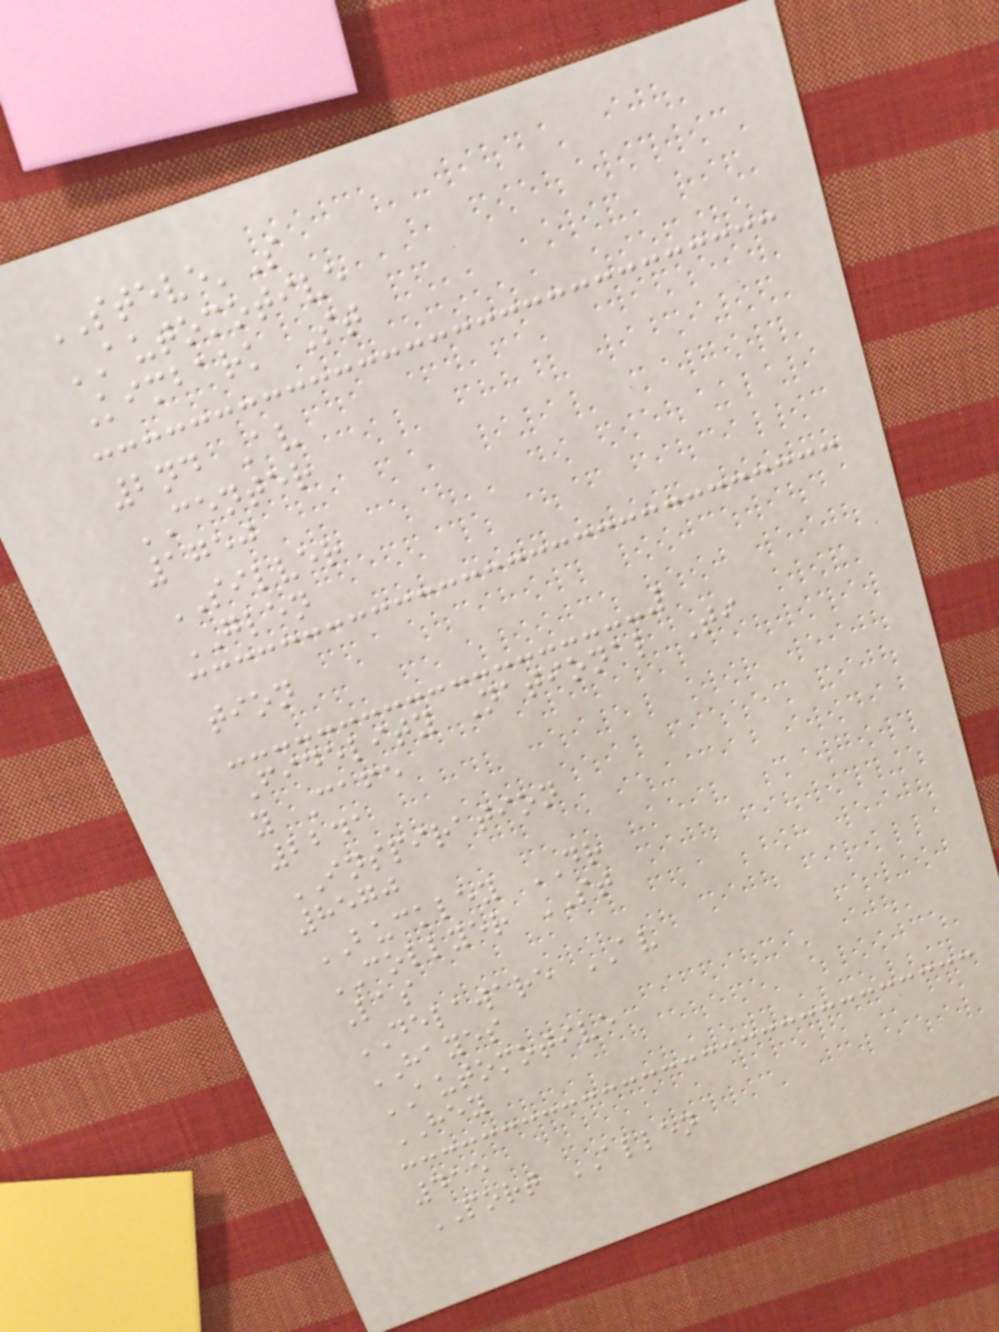STEVE'S
AUTOMOTIVE
Kimbark St
2nd Av
CENTER
1750
SILVER
GLEN
tion
Fidelity National Ti
y Cafe
2241
INSPIRATION
8570
BUCKLEY DR
COLLYER ST
Las
DELAWARE AV
HAYES
AUTOMOTIVE
HEY
415
PORT ALLEN
